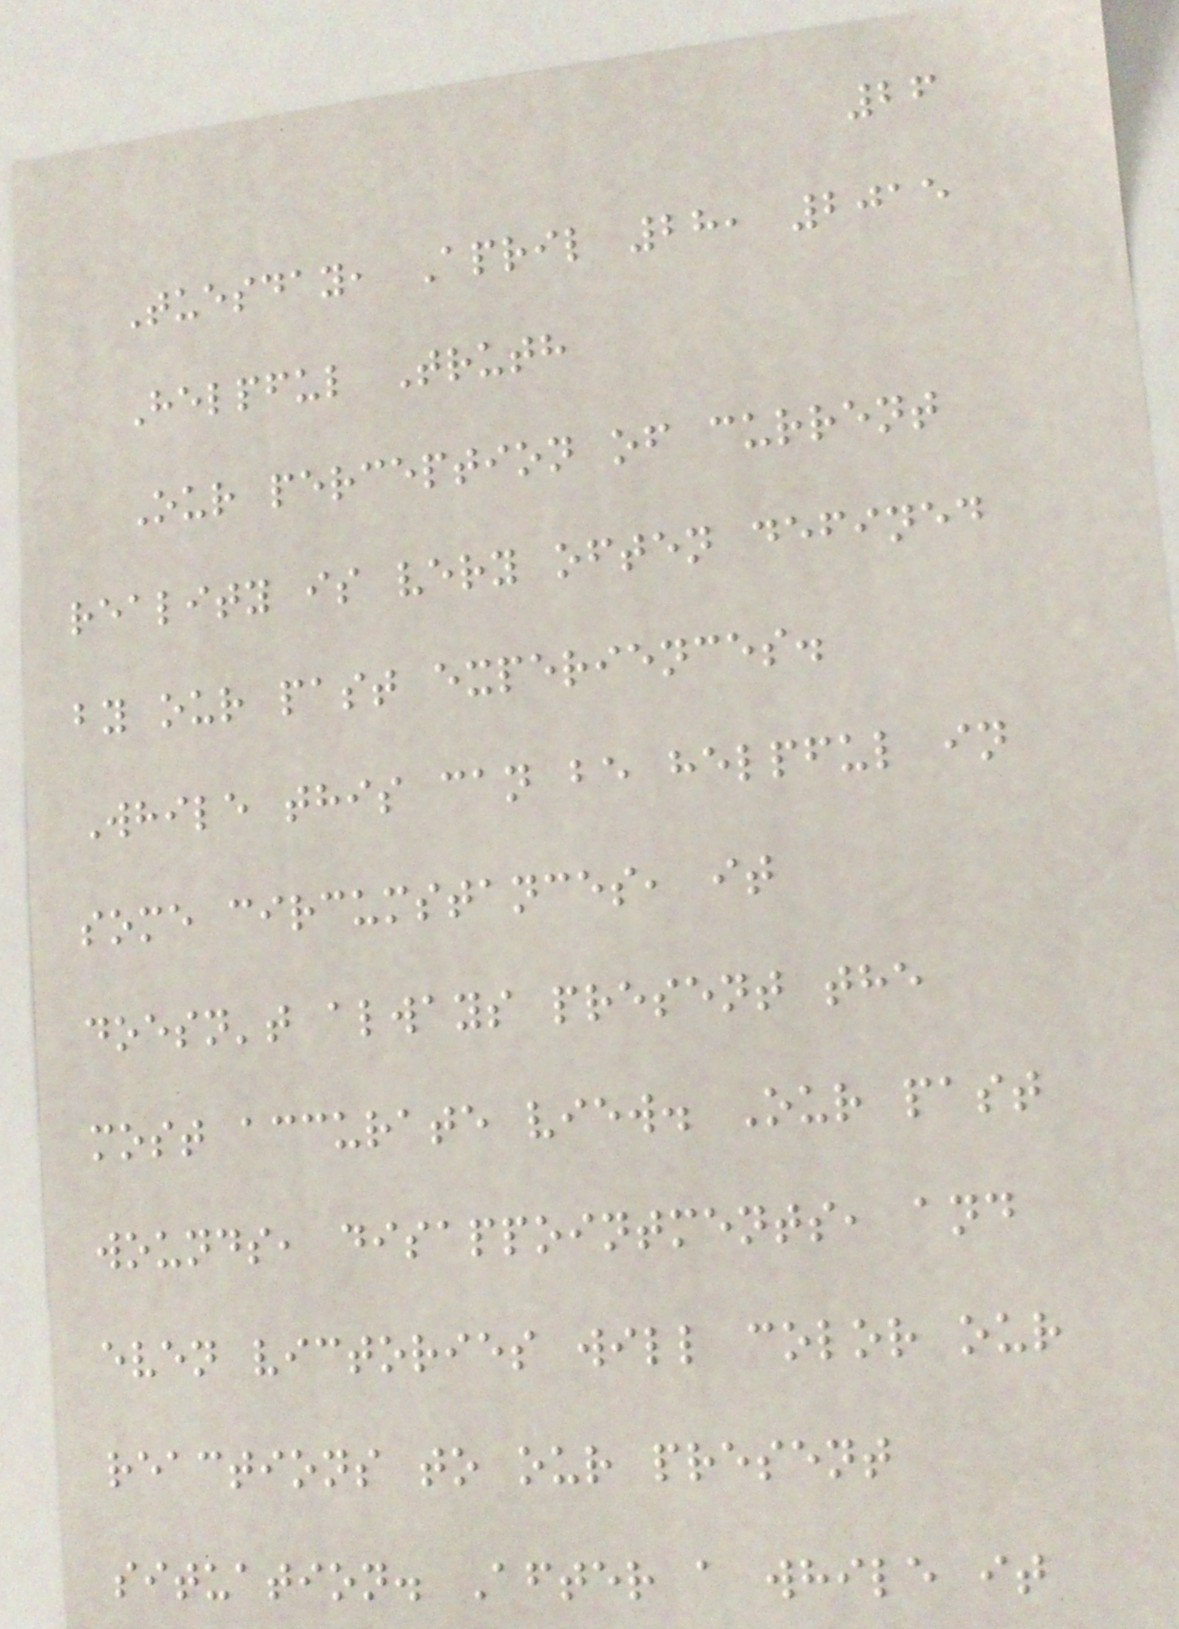26
Tuesday, April 28, 2015
Helpful Truth
Our perception of current
reality is very often defined
by our past experiences.
While this can be helpful in
some circumstances, it
doesn't always present the
most accurate view. Our past
wounds, disappointments, and
even victories will color our
reactions to our present
situation. After a while it
